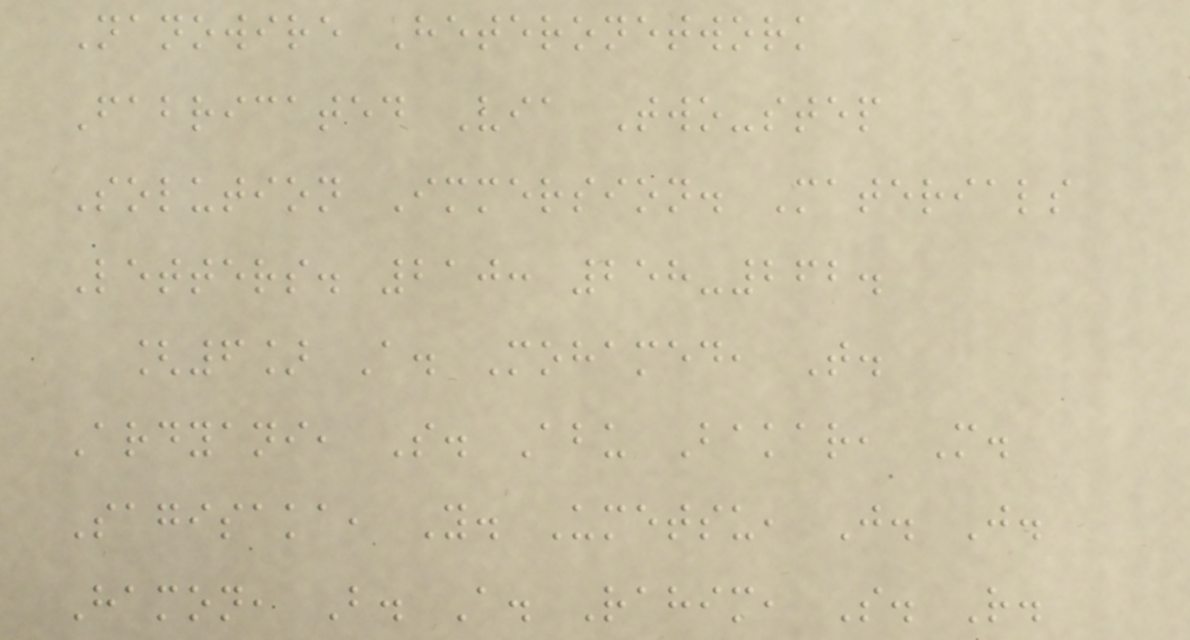Nanowire Heteronetwork
Fabricated Via Two-step
Solution Immersion. Materials
Letters. 210: 258-262.
[6] A. Mohamed, T.
Ardyani, S. Abu Bakar, M.
Sagisaka, Y. Umetsu, J. J.
Hamon, B. A. Rahim, S. R.
